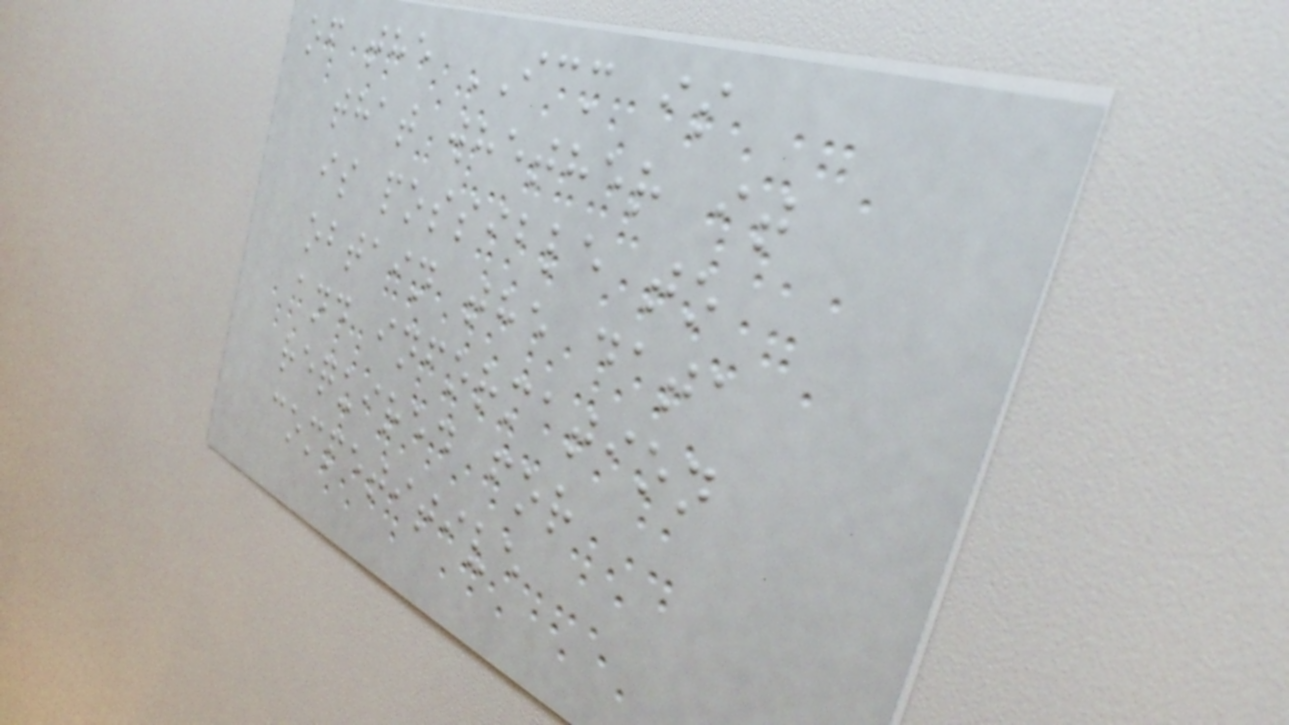of the ICM is
that whether it
is possible to
obtain the data
and information
required for
competitive
